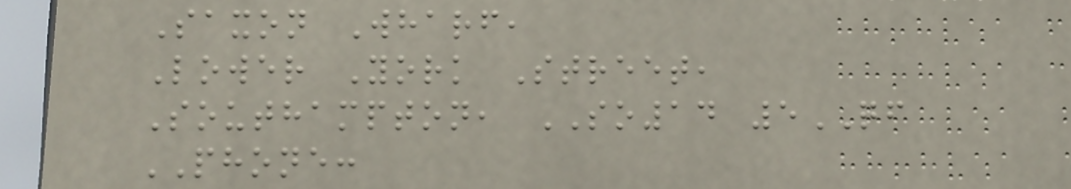Saxon Wharf,
Lower York Street,
Southampton, SO14 5QF
PHONE:
